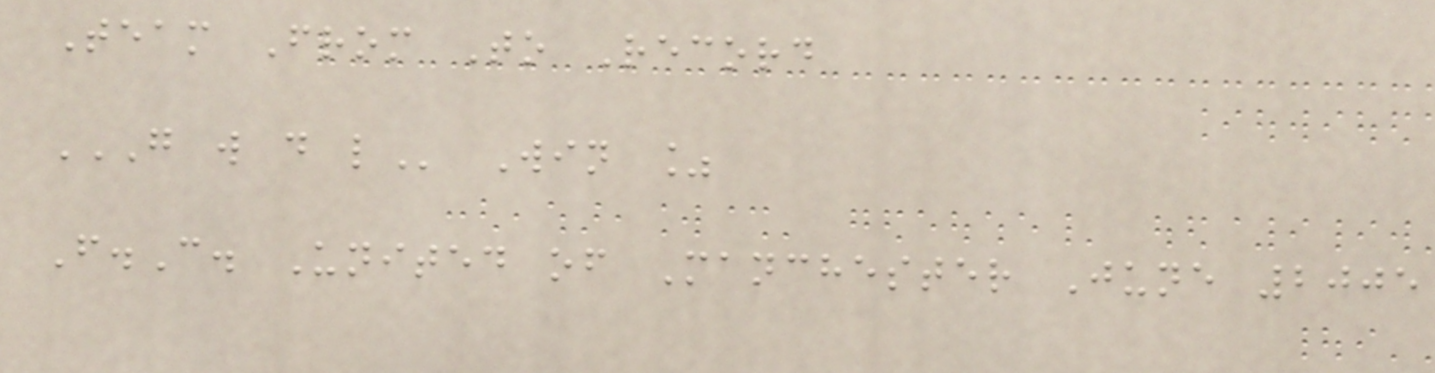Team From To Record
G W D L Win %
F.C. United of Manchester June 2005
